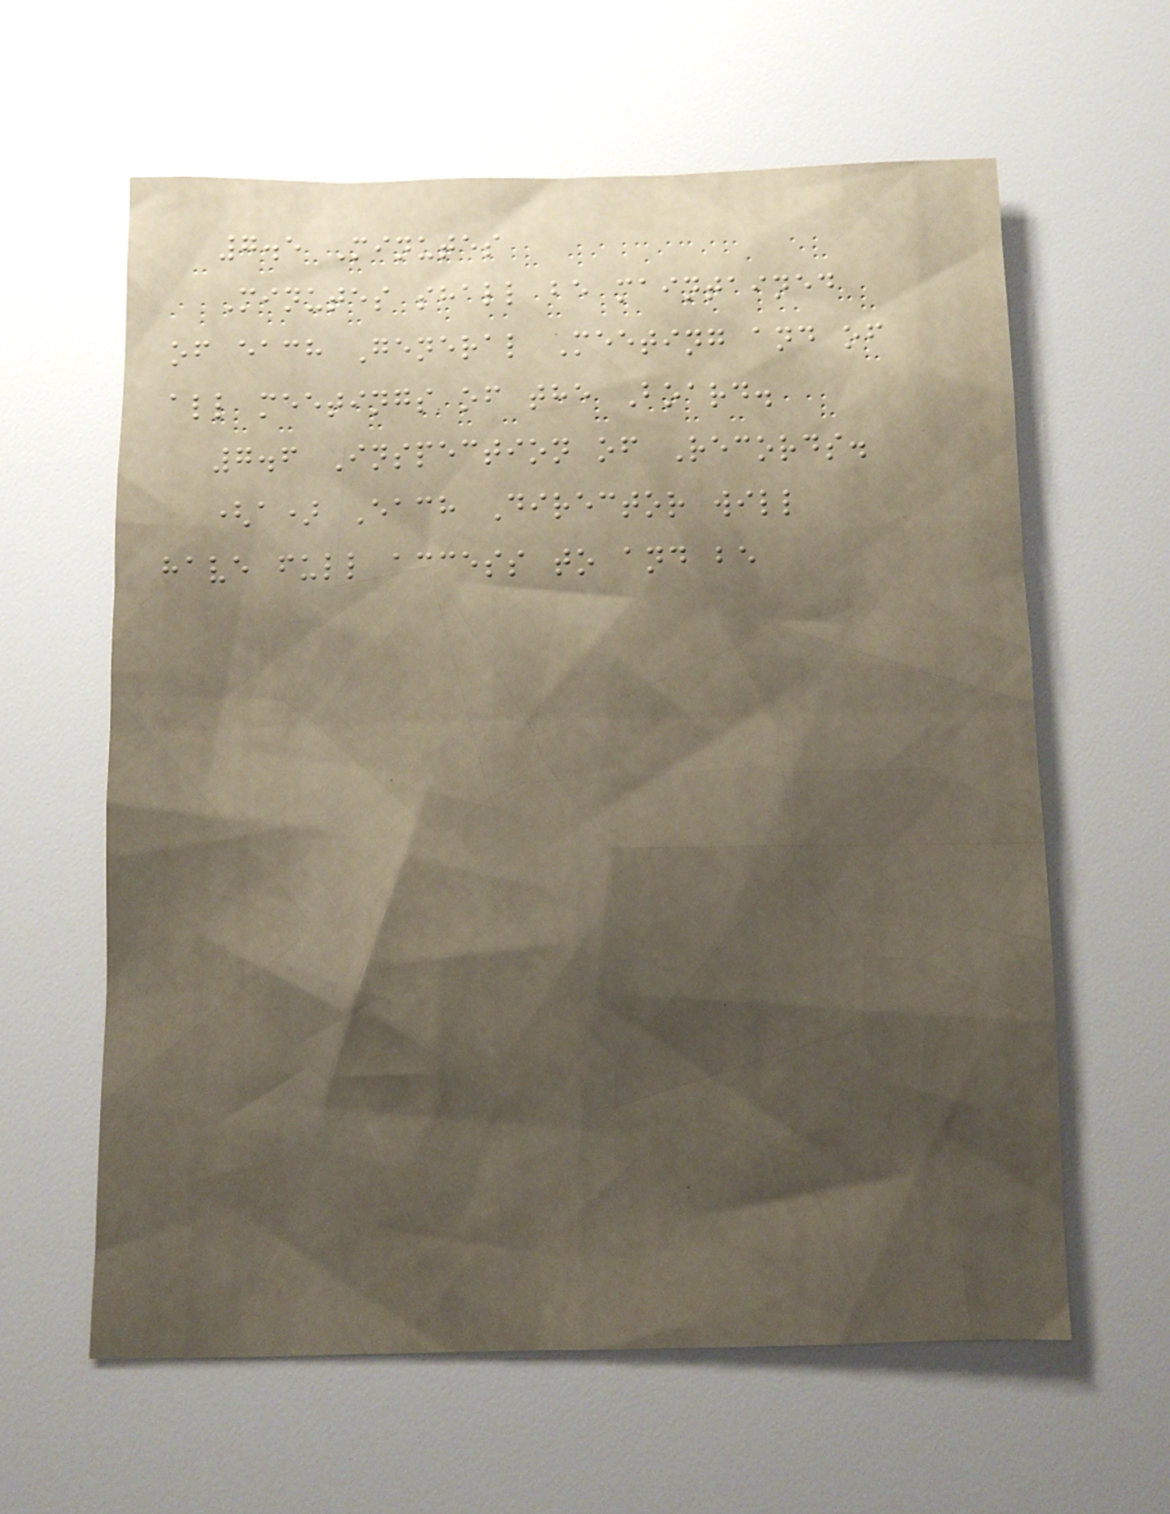7.5 Minutes
Minutes shall be maintained
of each General Meeting and of
all meetings of the Board.
7.6 Inspection of Records.
(a) Each Director will
have full access to and be
